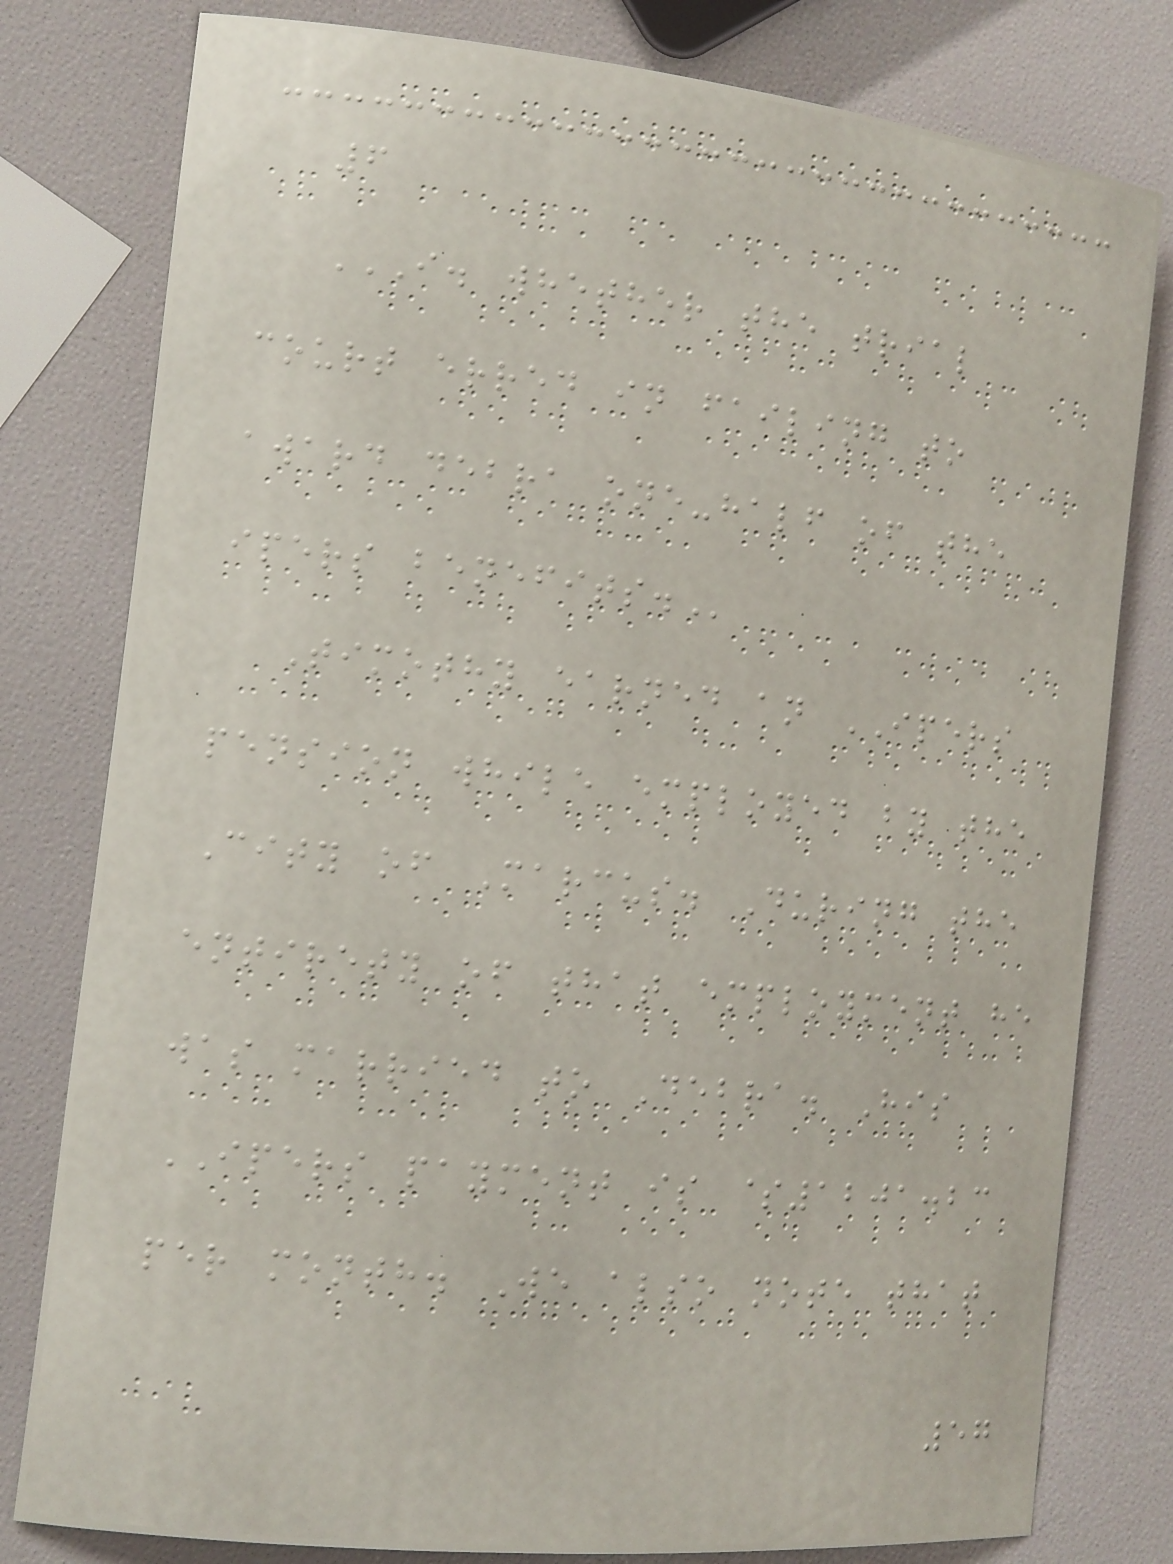6
I. WHETHER THE TRIAL
COURT ERRED IN FAILING TO
AWARD DEBRA ONE-HALF OF THE
IPERS BENEFITS.
Timothy earned an IPERS
pension while employed by the
City of Marcus. During the
entirety of that employment he
was married to Debra. His
IPERS payment is $1201.23
per month. We also note that
57
